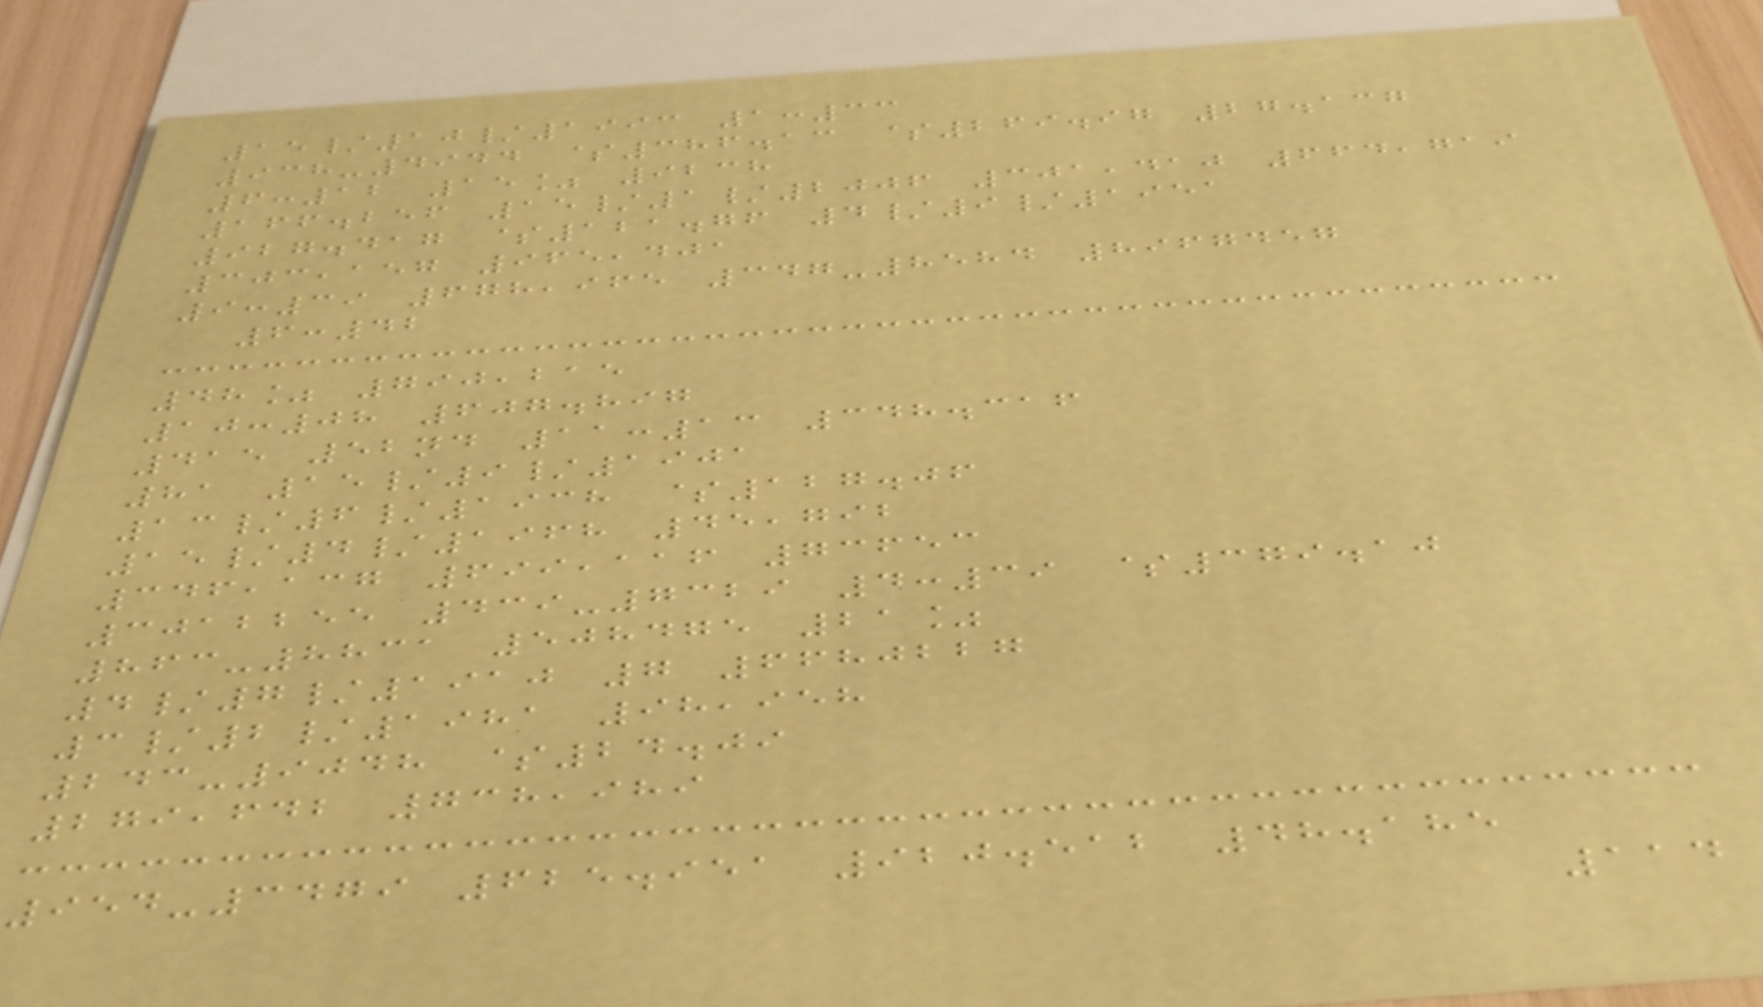15/10/1993 1:33
938-4944 $386.13 $269.97 27.137
6:12 15% 9238
166.256 15/1/2006 301,410 664,719
927.417 $121.76 4/9/1951
303,157 965,401
9:39 678,965 347-8584 8967457
6:42
48% 790,215
10:08 607.897
415 52nd 11:13 348.316
81 15/9/1901
13/6/1938 $127.06
15/4/1968 45,792
346,137 699,116 73653
3012255 439-7329 4:39 $379.10
863-8831 508475 21%
4/7/1910 7 6680227
3/2/1981 98,958
243-9048 $24.09
279,642 738,989
954-3479 625.951 920.512 48.185
114
